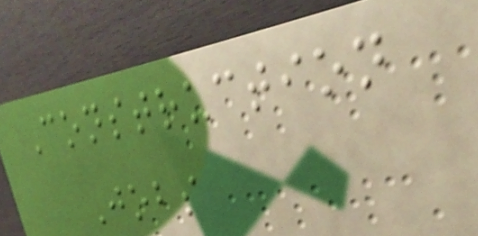Construction
Jobs
